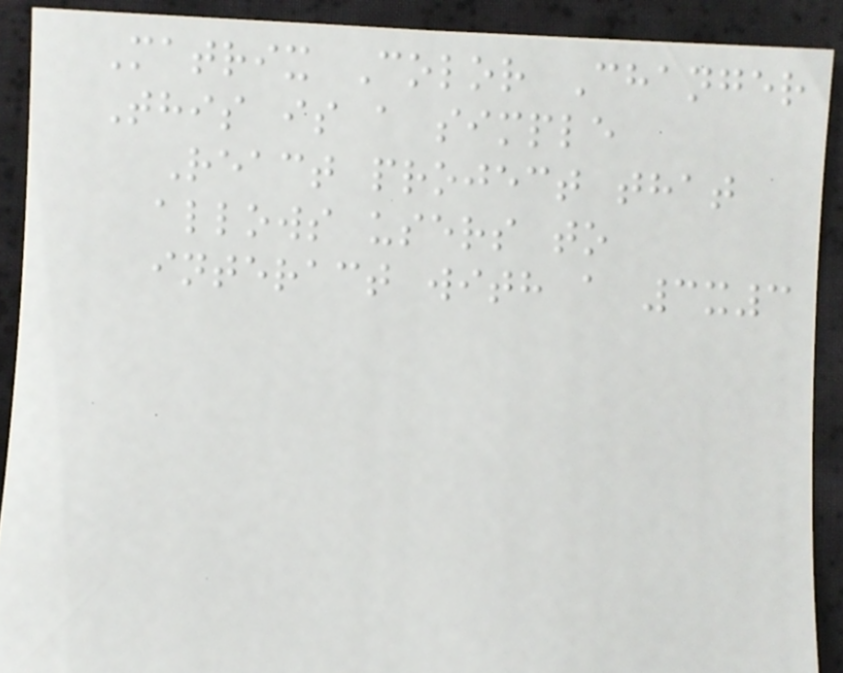Matrix Color Changer
This is a simple
React project that
allows users to
interact with a 3x3
